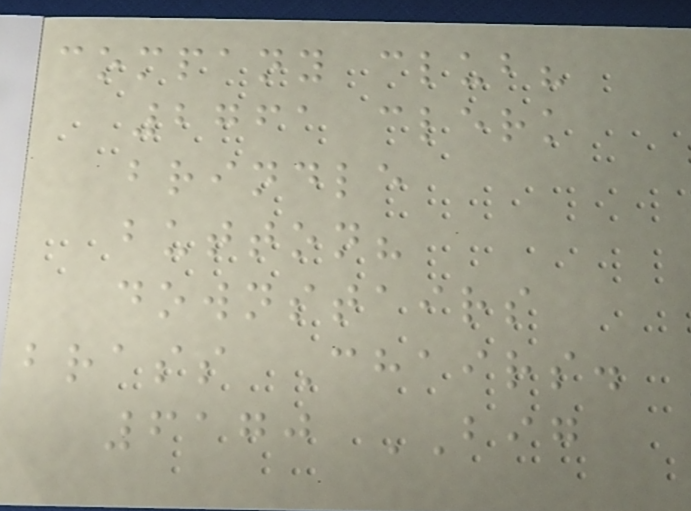company club?
2761 clerk
brindle
button?
downstairs
brass Chairs.
6170 BIG
